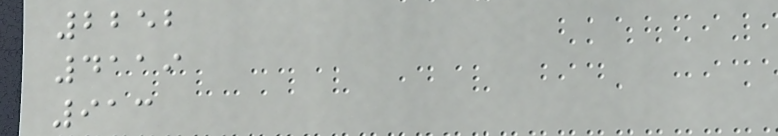2252
4119
913
